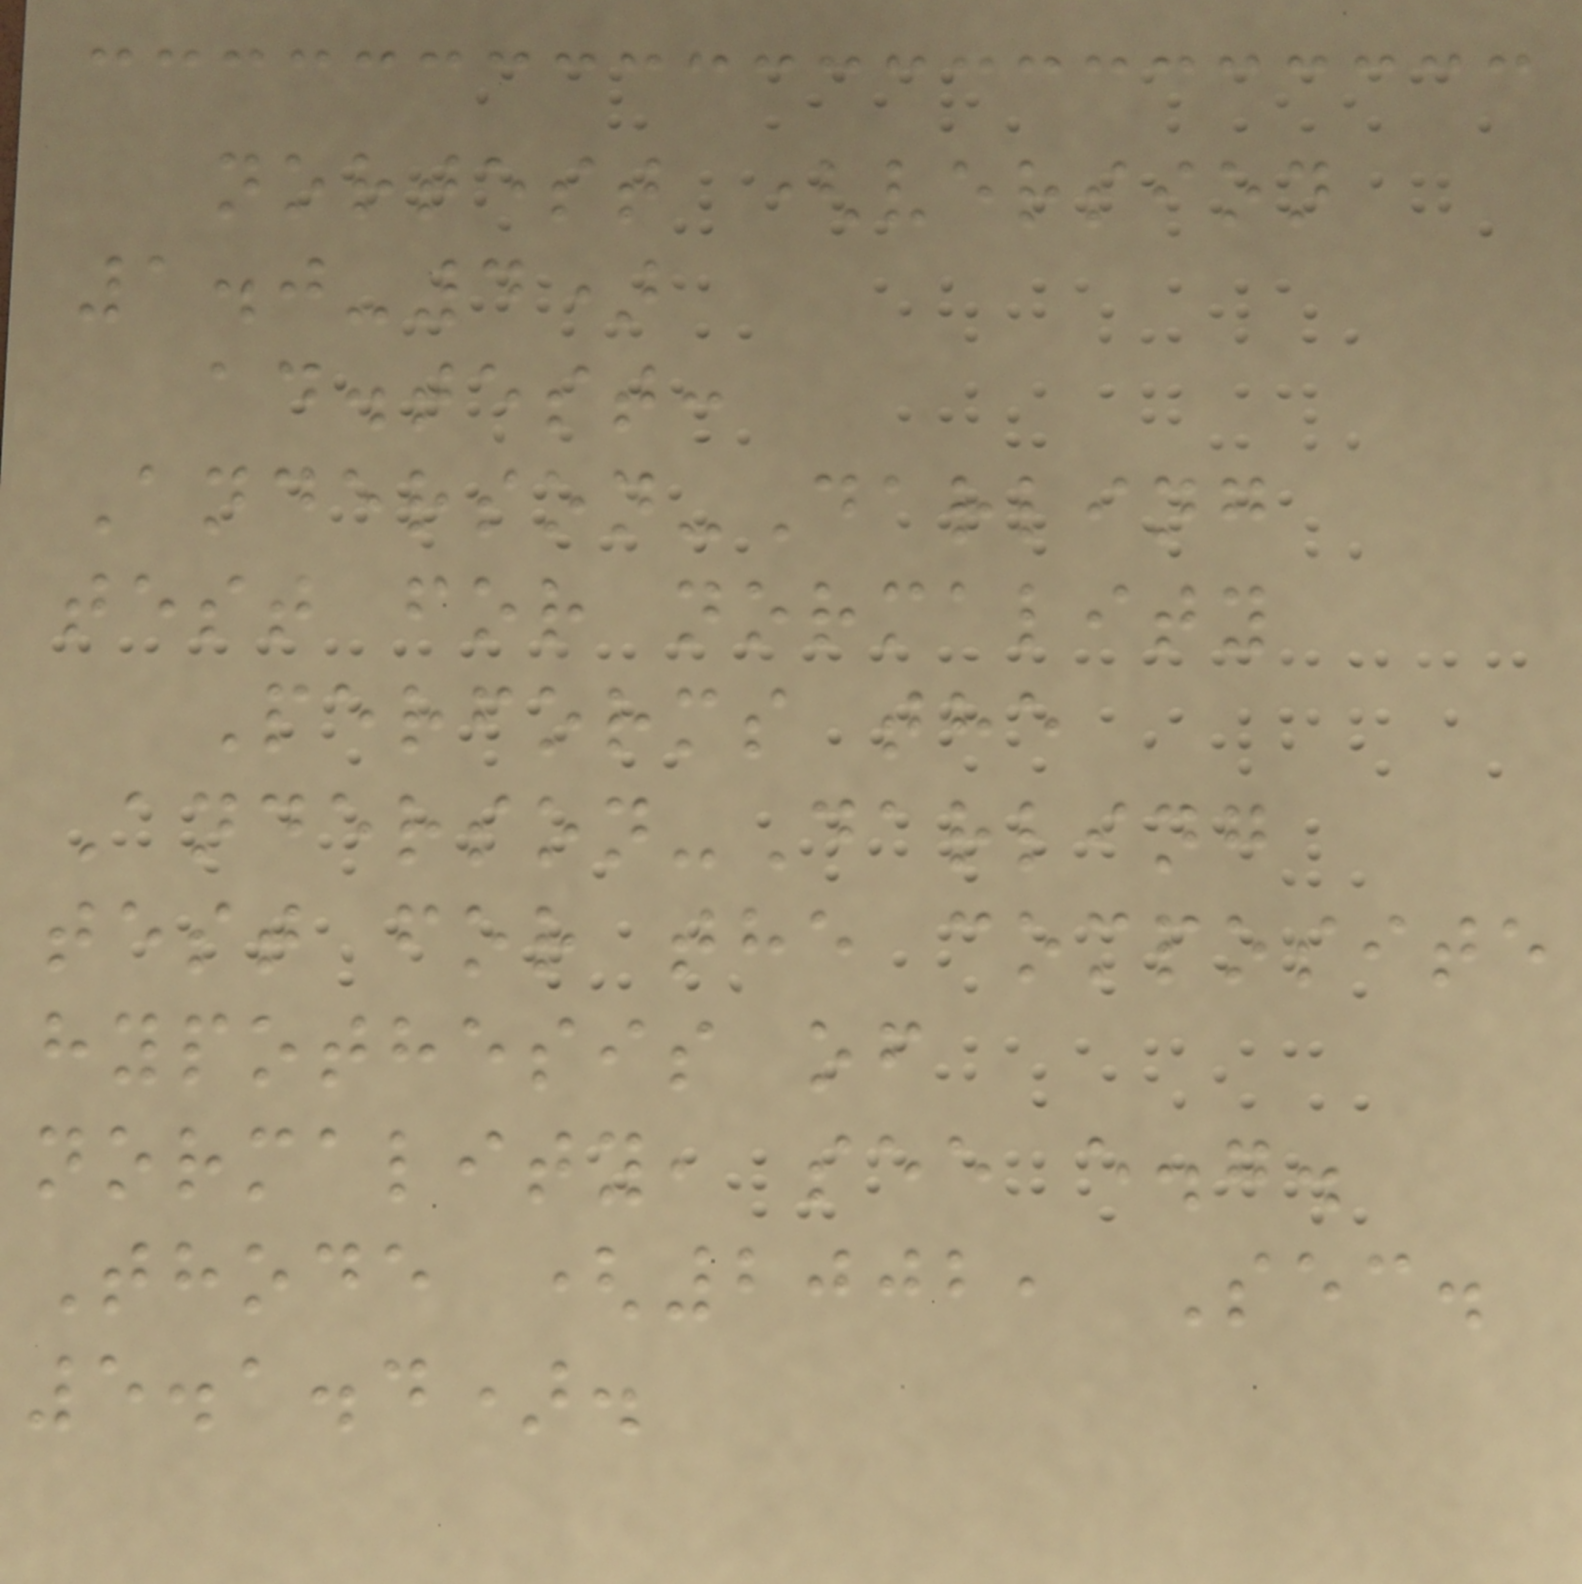nortest (version
1.0-4)
ad.test:
Anderson-Darling
test for normality
Performs the
Anderson-Darling
test for the composite
hypothesis of
normality, see e.g.
Thode (2002, Sec.
5.1.4).
